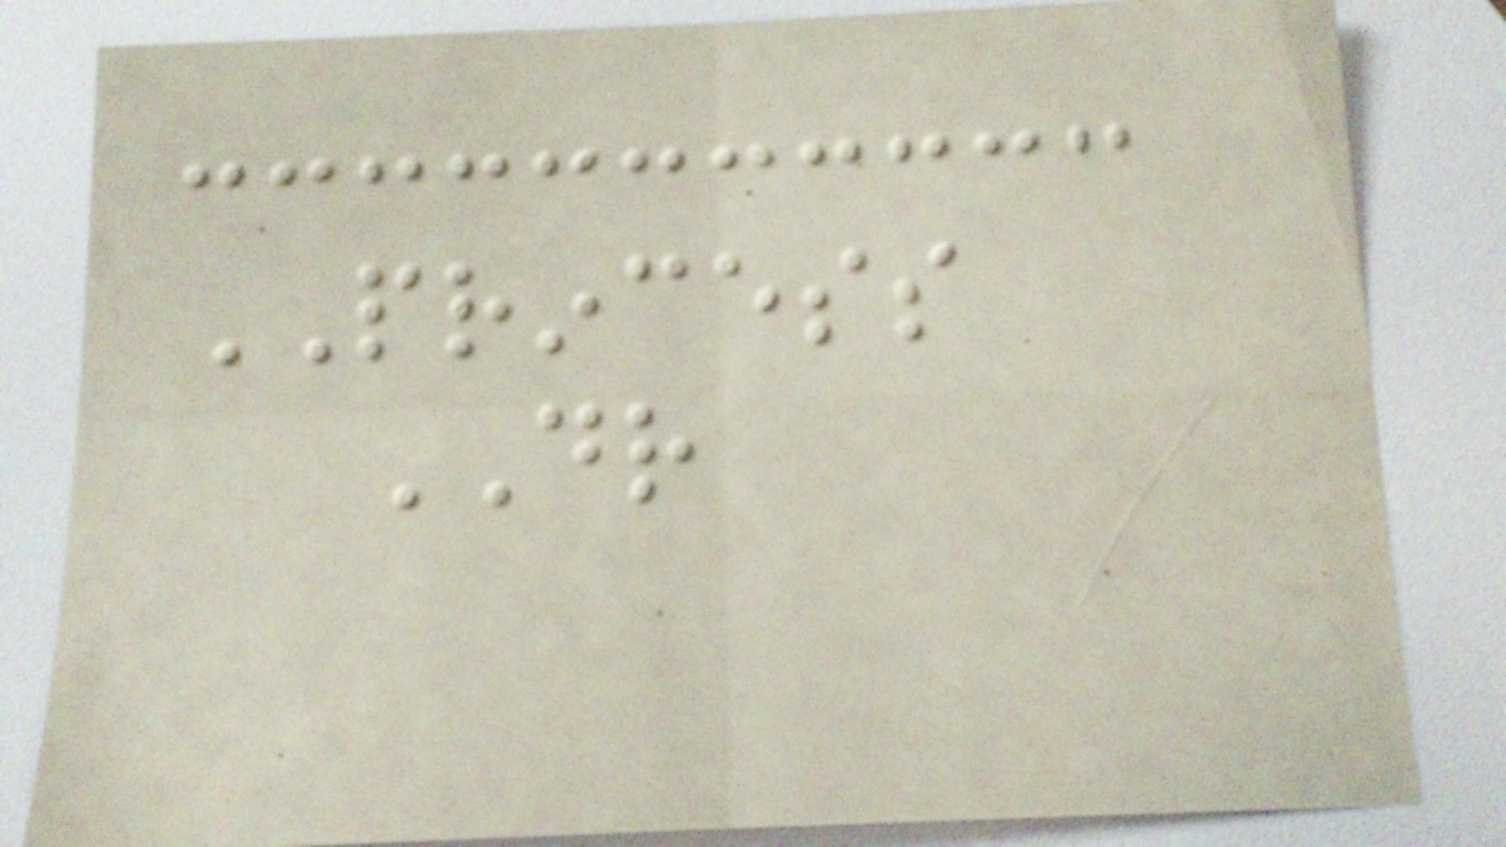PRINCESS
DR
